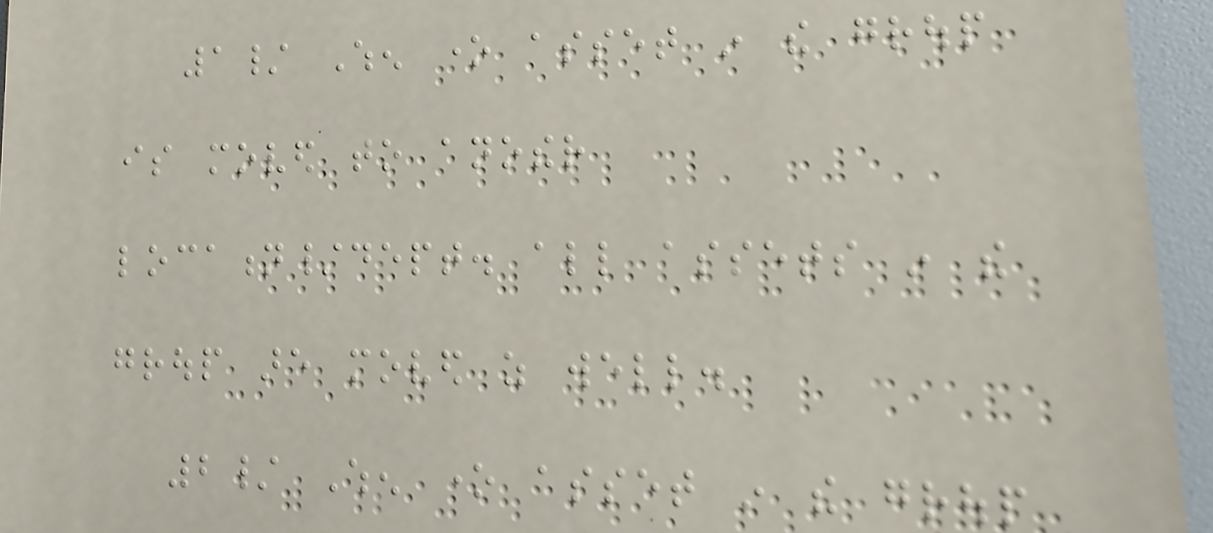1/ When one asset in the group
is moved to another
location/dept. all assets in the
group are moved as well.
2/ When one asset in the group
